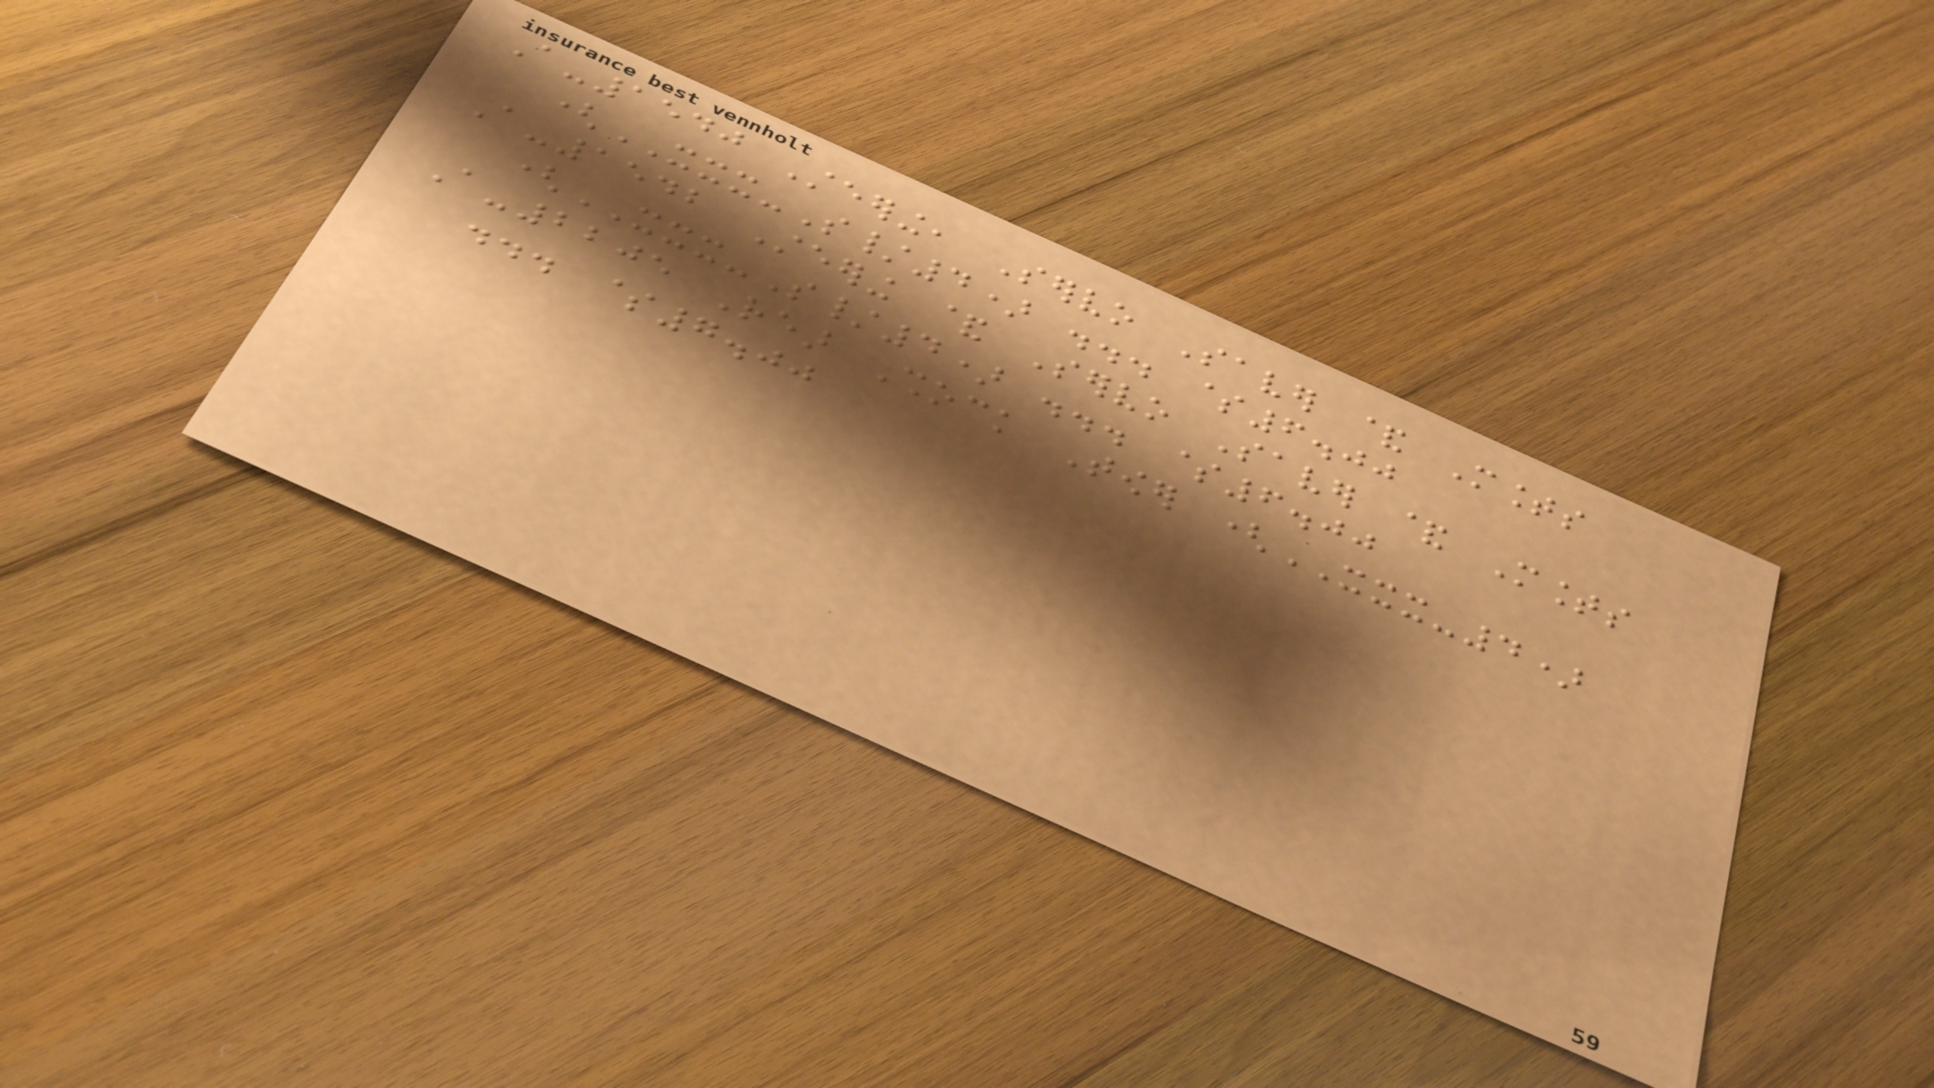A-1540 Steering, Servo Saver & Mounts
(XXX-S/4) ... $6.00
A-1542 Steering & Servo Saver & Mounts
(XXX-S/4) ... $6.00
A-2205 Rear Shock Tower (XXX-4)
... $7.00
